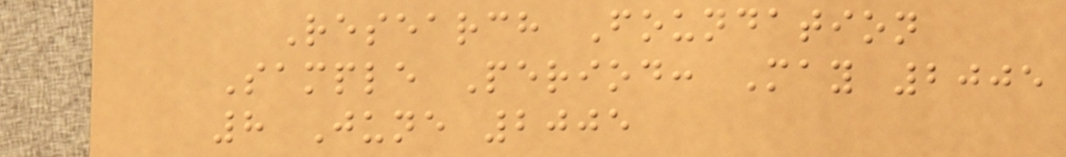Research Foundation
Sample Period: May 2005
8 June 2005
